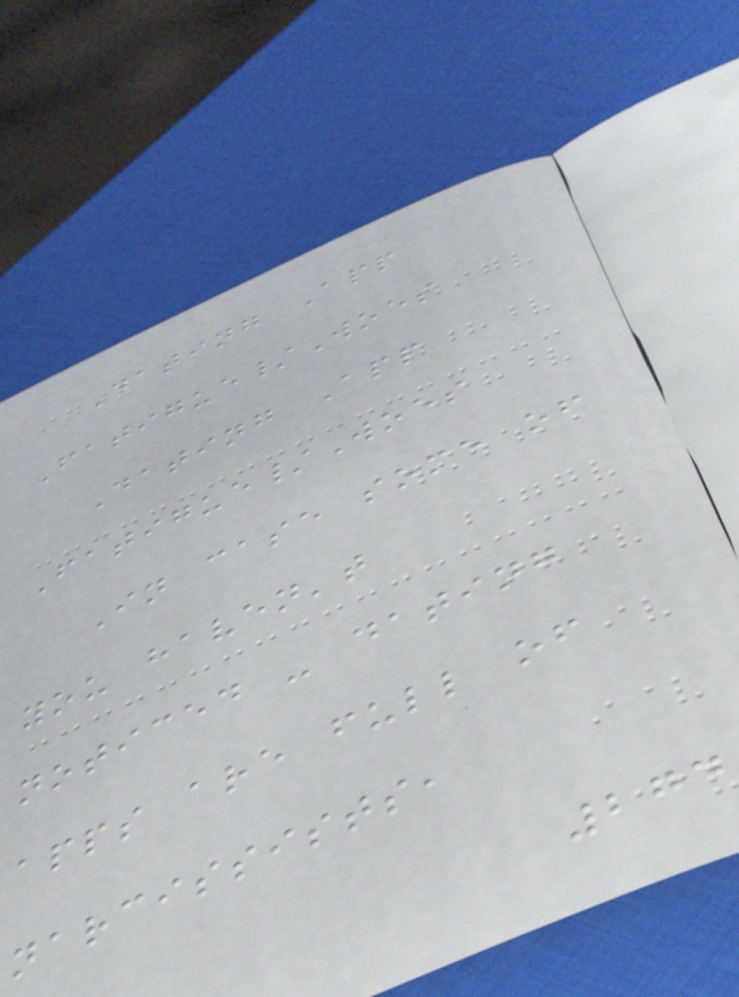Dating App
Fatigue/Woes
Dating App
Fatigue/Woes
In case some of
you haven't
noticed - dating
apps are full of
narcissists,
274
